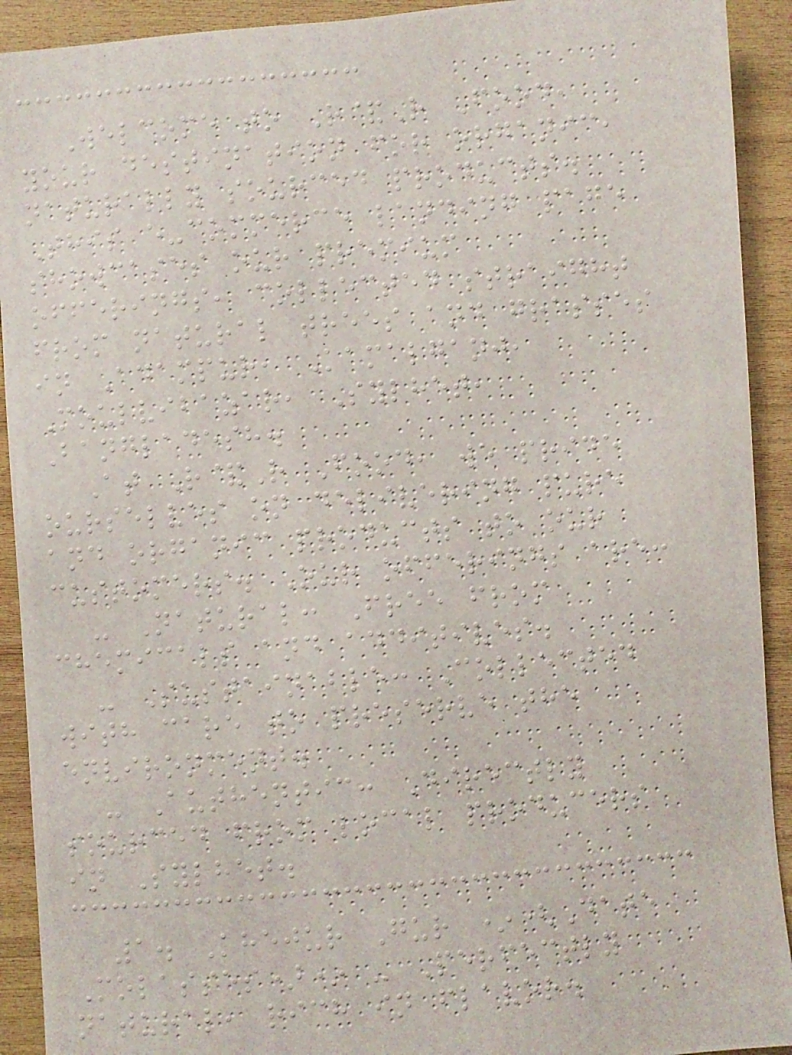Welcome to R&R Food,
your destination for organic,
naturally sourced products.
This e-commerce landing page
showcases our premium
offerings, collected straight
from natural trees and grasses
in Adampur, Kamalganj,
Moulvibazar, Sylhet,
Bangladesh.
At R&R Food, we pride
ourselves on delivering pure
and organic products to our
customers. Our offerings are:
- Natural: Free from
chemicals and additives.
- Sustainable: Collected
with care to preserve the
environment.
- Authentic: Directly
sourced from local producers
in Sylhet.
1. Khejur Gur *(Date
Molasses)* - Perfectly
natural, rich in flavor.
